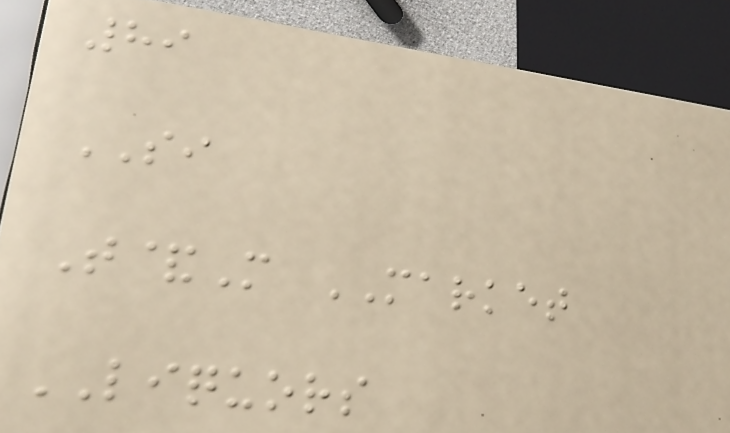89
SI
T&M MARKET
LIQUORS
